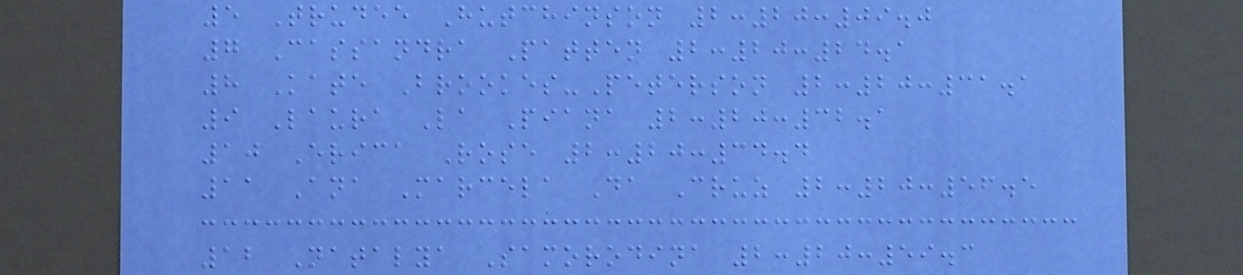5 Trudee Hutchinson 2:20:09.0
7 Cassandra Patten 2:20:24.1
8 Kate Brookes-Peterson 2:20:31.1
9 Laura La Piana 2:20:32.1
10 Erica Rose 2:20:34.4
11 Ana Marcela Da Cruz 2:20:56.5
12 Natalya Samorodina 2:20:59.3
